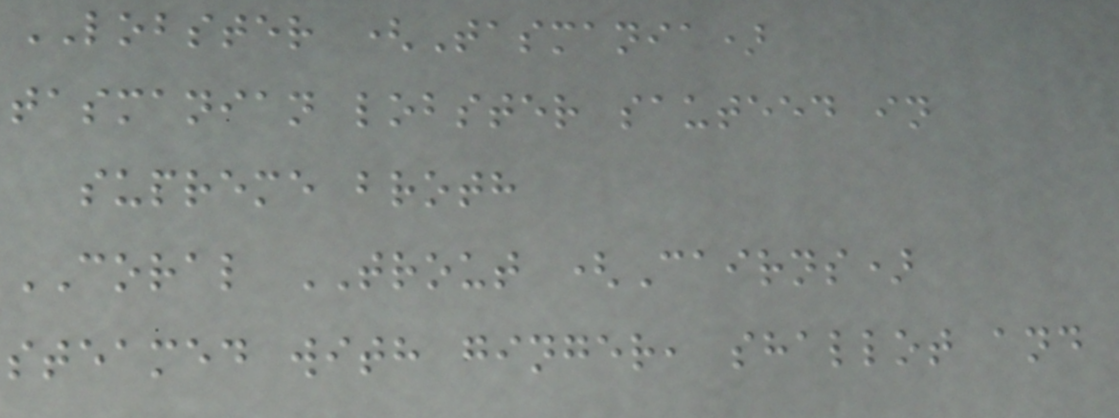LOBSTER (Tasmania)
tasmanian lobster sauteed in
supreme broth
CORAL TROUT (Cairns)
steamed with ginger, shallot and
